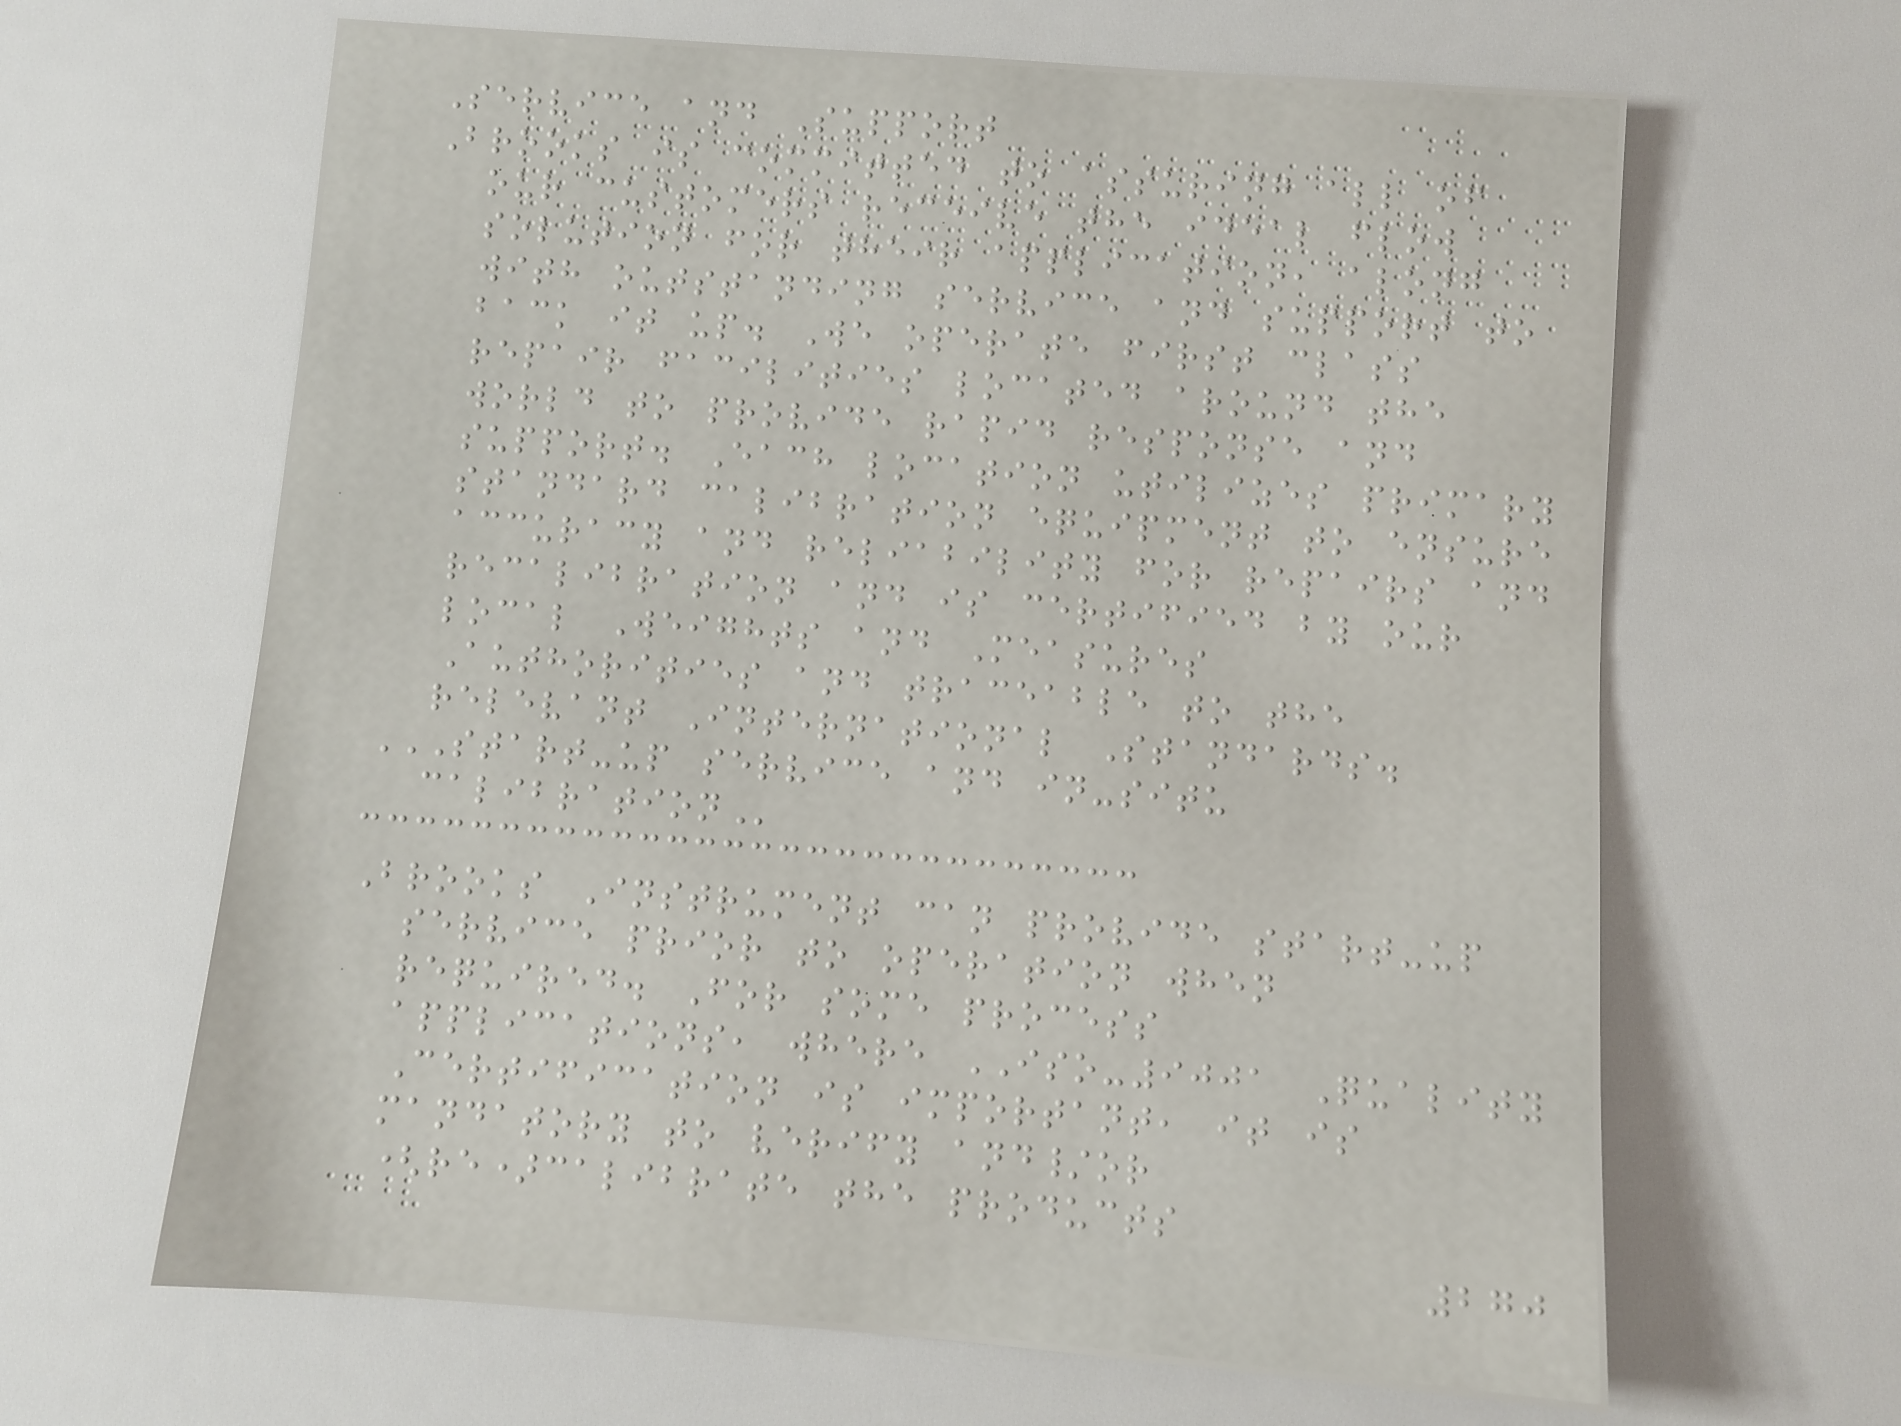Service and Support
Brooks is committed to assuring all of
our customers receive the ideal flow
solution for their application, along
with outstanding service and support to
back it up. We operate first class
repair facilities located around the
world to provide rapid response and
support. Each location utilizes primary
standard calibration equipment to ensure
accuracy and reliability for repairs and
recalibration and is certified by our
local Weights and Measures
Authorities and traceable to the
relevant International Standards.
START-UP SERVICE AND IN-SITU
CALIBRATION
Brooks Instrument can provide start-up
service prior to operation when
required. For some process
applications, where ISO-9001 Quality
Certification is important, it is
mandatory to verify and/or
(re)calibrate the products
270
